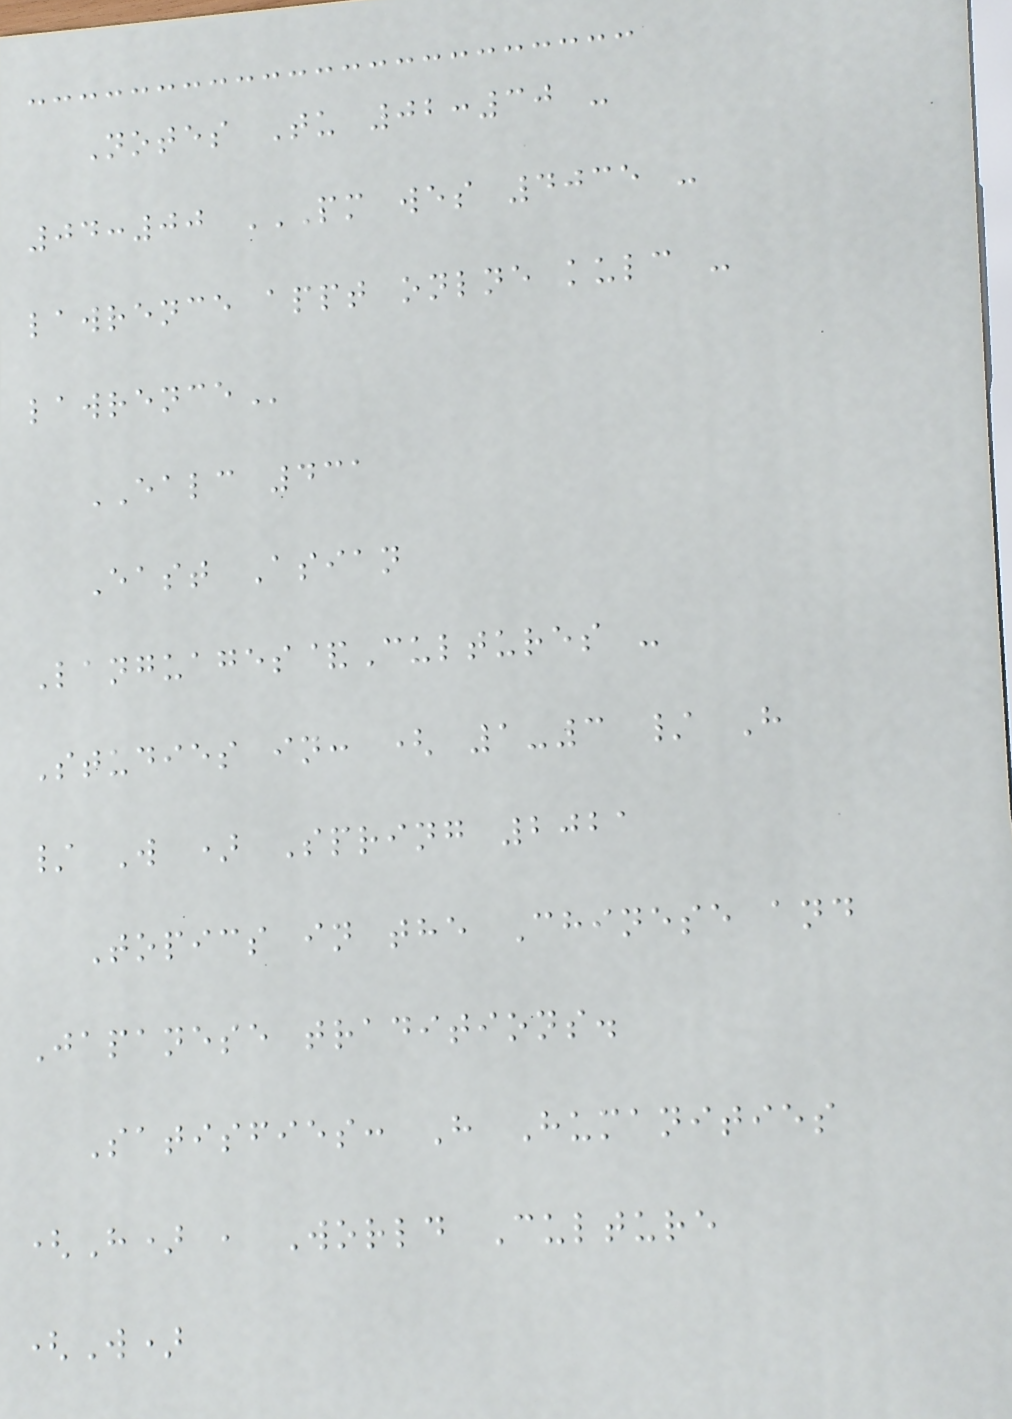Notes Tu 02:30 -
04:00 PM WES 4035 -
LAWRENCE APPT ONLNE KULC -
LAWRENCE
EALC 431
East Asian
Languages&Cultures -
Studies in: ( 1-3 / H
/ W ) Spring 2021
Topics in the Chinese and
Japanese traditions.
Satisfies: H Humanities
(H) , World Culture
(W)
